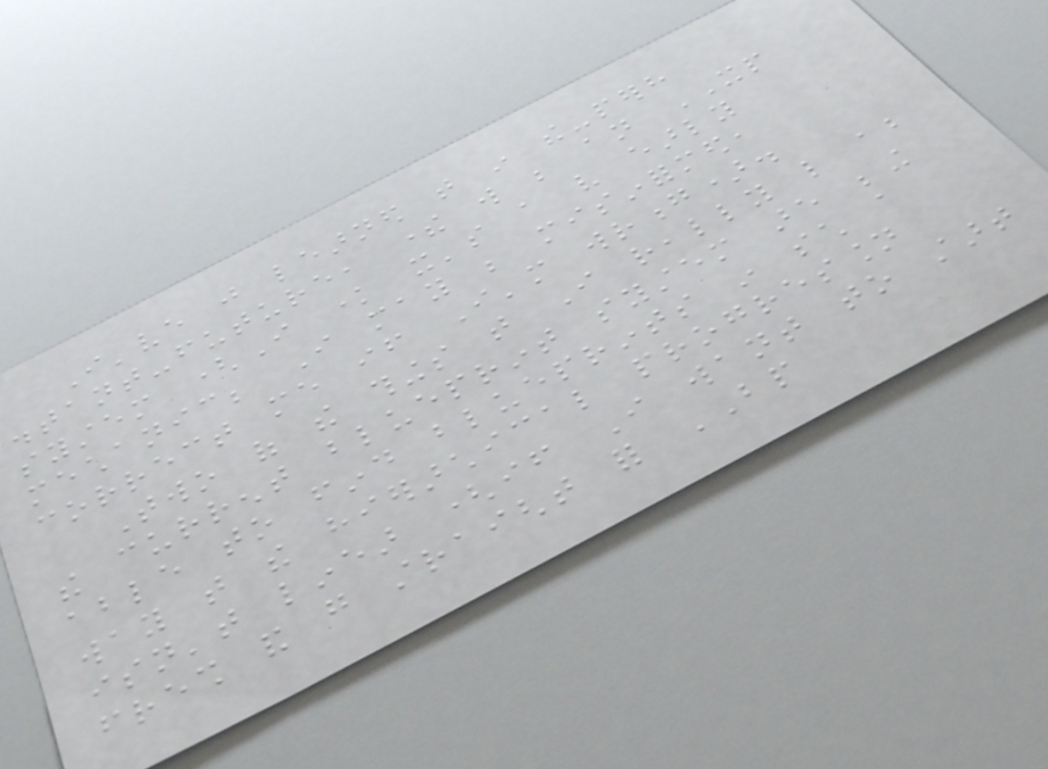I've just learned that in the-perhaps
distant-future, there will be an XP
system (I know it's a very early
mechanic; I may be misinformed,
correct me if I'm wrong).
Two of the things that I really like about
the current blueprint system are being
able to find blueprints in such a
way that the hierarchical progression
isn't linear (if I want to start
fresh and go straight for BP
